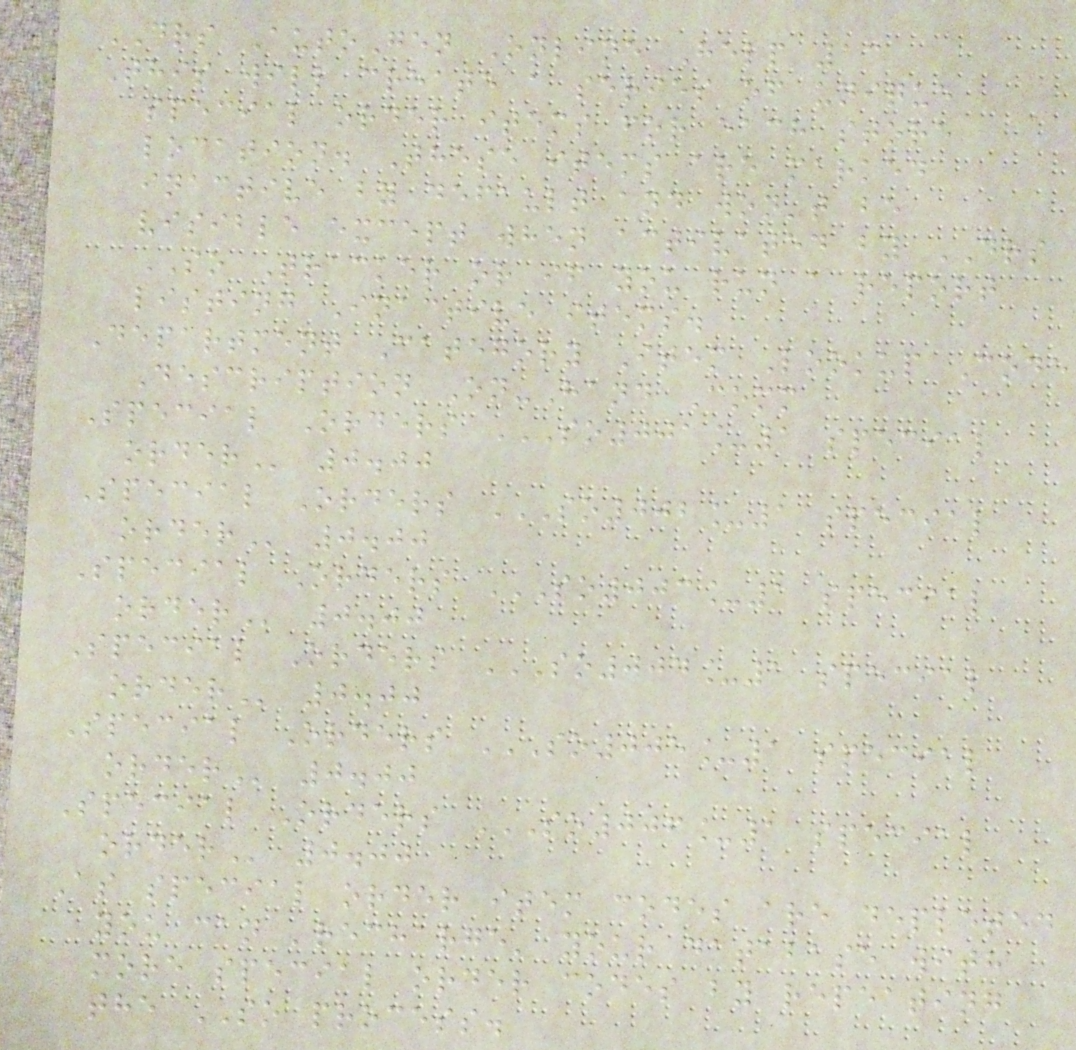DRS AutoGen Online Help 13
This will create a series of unique
special order items for each store
location. These items are marked
inactive by default and won't be
visible except when activated by DRS
SO Tracker or if you run a report
listing Inactive items.
Department Category Item Lookup Code
Description On-Hand Comm
Special Orders SO001_1 SPECIAL
ORDER 0.00
Special Orders SO002_1 SPECIAL
ORDER 0.00
Special Orders SO003_1 SPECIAL
ORDER 0.00
Special Orders SO004_1 SPECIAL
ORDER 0.00
Special Orders SO005_1 SPECIAL
ORDER 0.00
Special Orders SO006_1 SPECIAL
ORDER 0.00
As special order item codes are depleted
you can 'recharge' your database with
more special order codes by repeating
the SO process.
